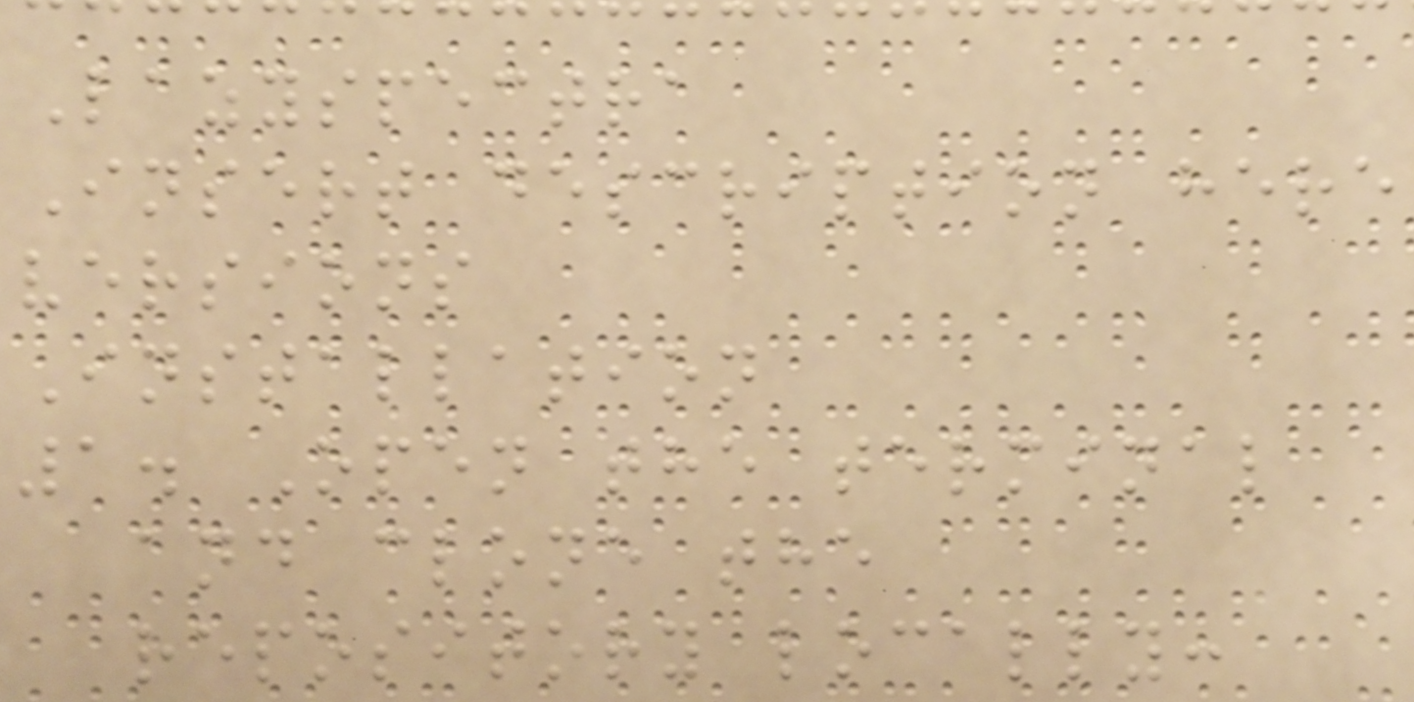Lazyspectra
Insert description here
versions
Installation
1. Open the terminal
and clone the
repository locally:
